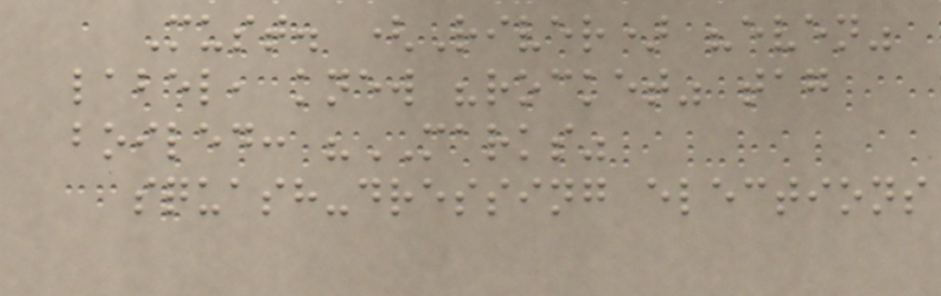Must. (River) "even"
label, knew "rocket" tag
boiled: "MARKS"
squash-dressing elections
